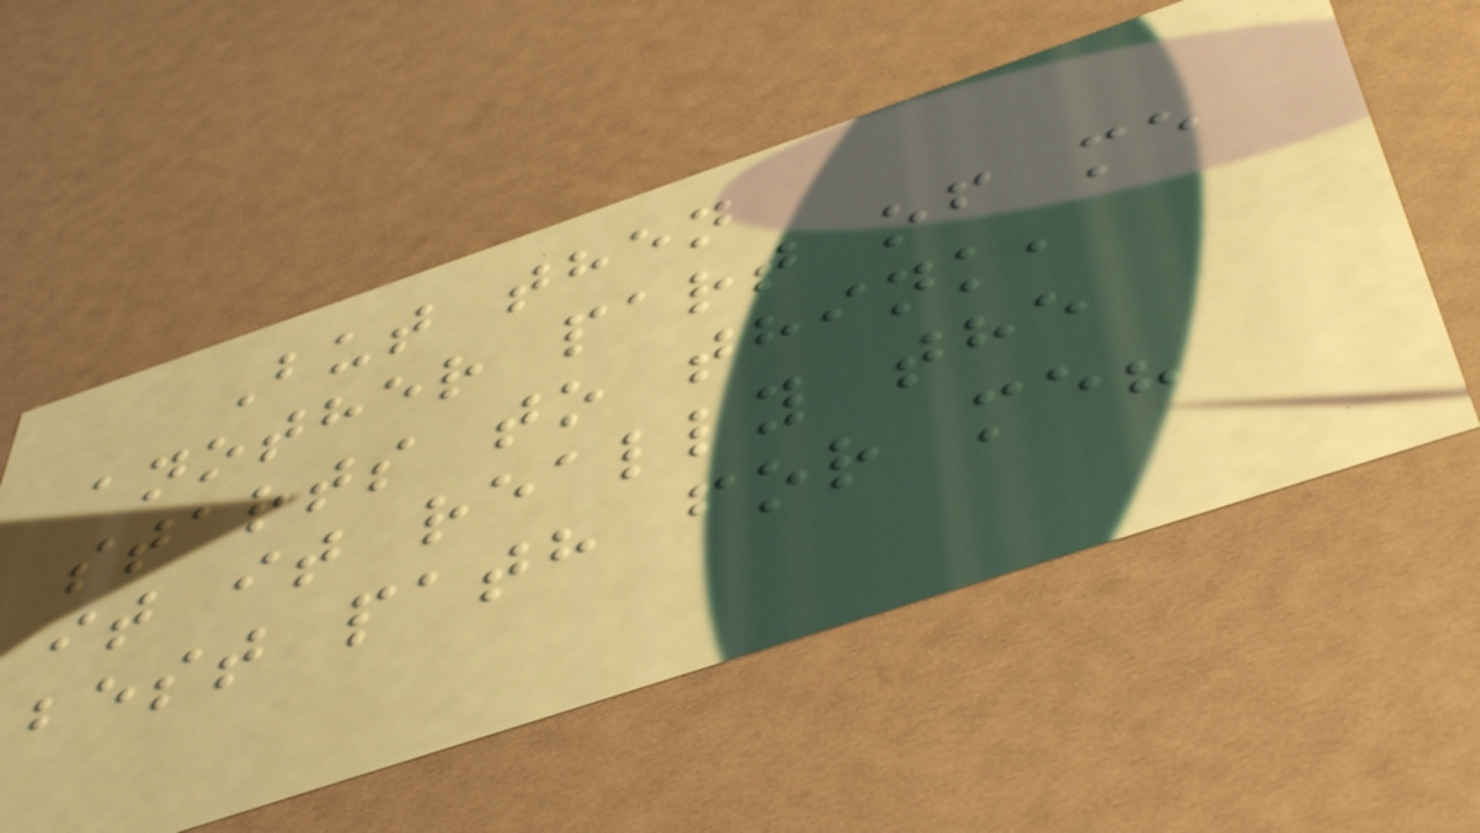But then
another part of me
starts to think,
it it really the
best path for me?
